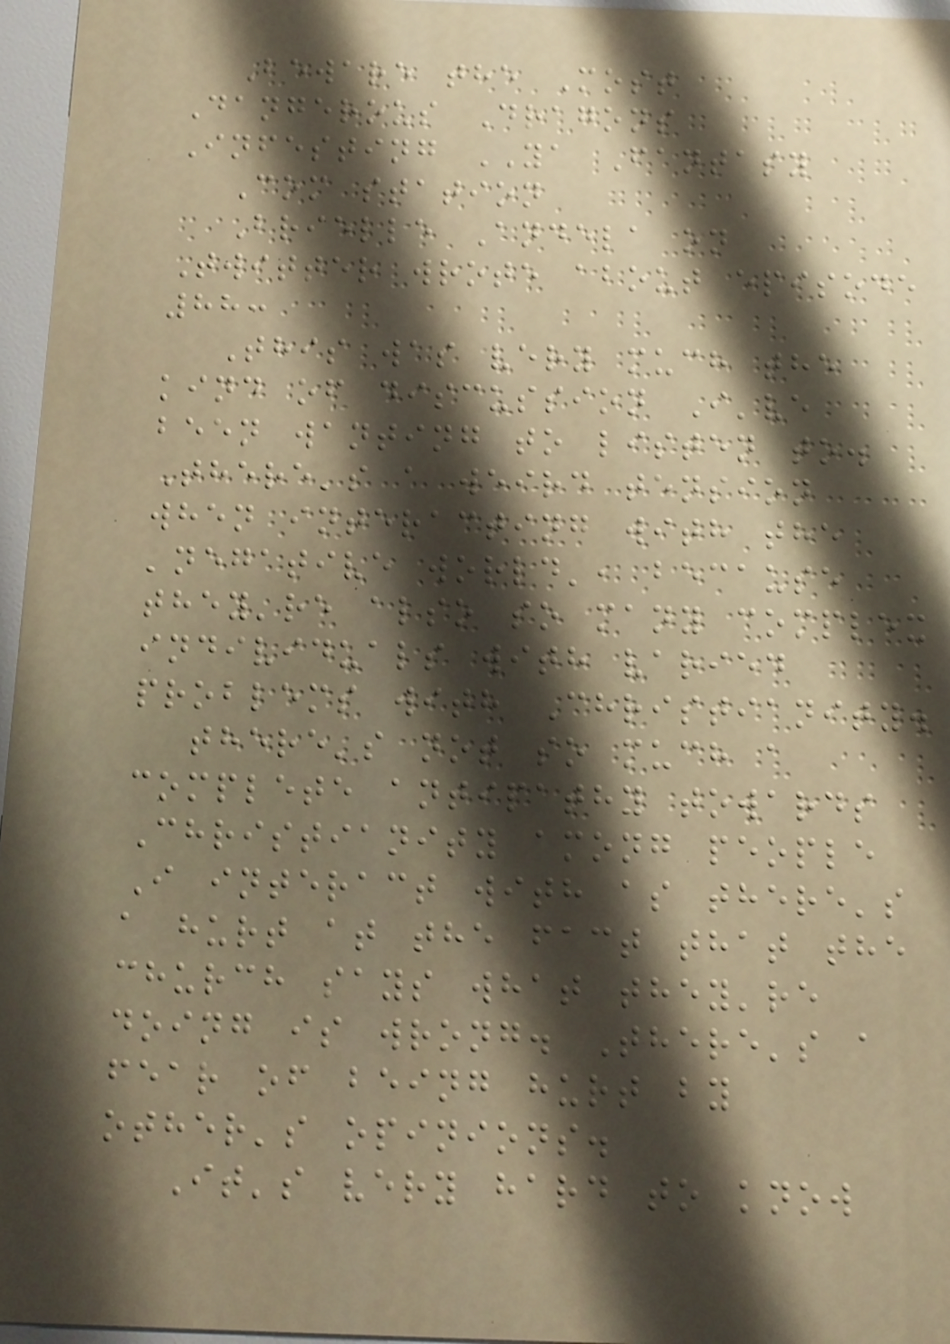Beware the Most
Dangerous Dragons
Infesting YA Fantasy
Com station
Brielle Andela on
Twitter wrote about episode
88:
This was very much the
kind of discussion I've
been wanting to listen to.
There's a weird tension
when interacting with the
'negative world', because
they're also so many complex
individuals with varied
problems with Christianity.
there's not so much a
complete antipathy towards
Christianity among people
I interact with as there's
a hurt at the fact that the
church says what they're
doing is wrong. There's a
fear of being hurt by
other's opinions.
It's very hard to know
